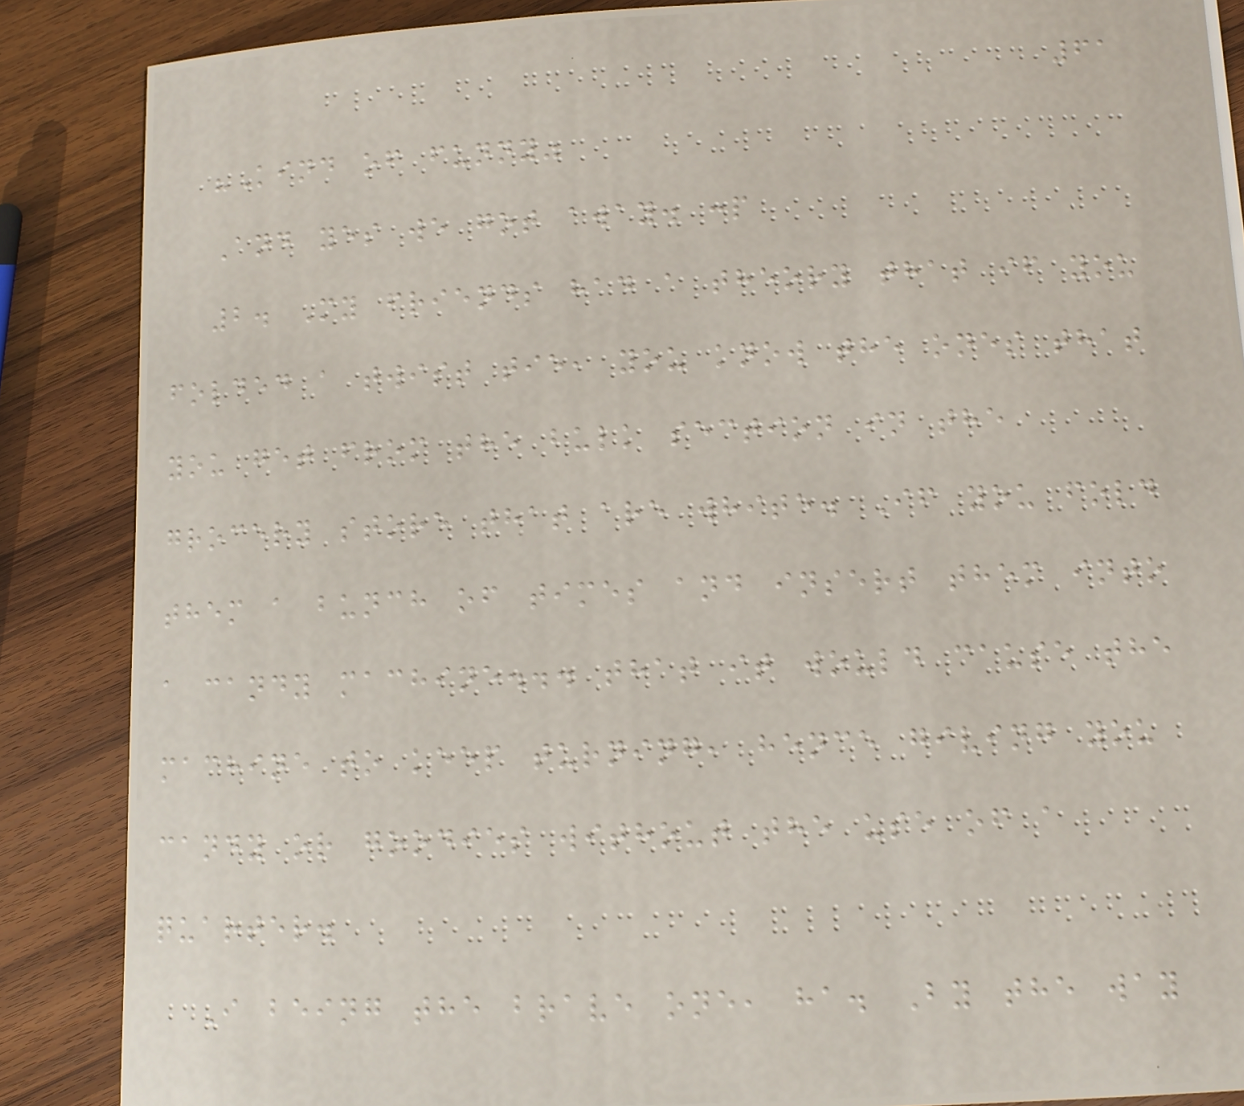61
"Kind of funny"
And yes we got away. :p
2. My friends had a theory that if you
folded a twist tie, you know the ones that
you get from the bulk section in the
grocery store that are white. If you fold
them a bunch of times and insert them into
a candy machine... that it would cause the
machine to keep turning, hence giving you
candy or goodies without the use of a
quarter.
I being the brave one, ha. By the way
